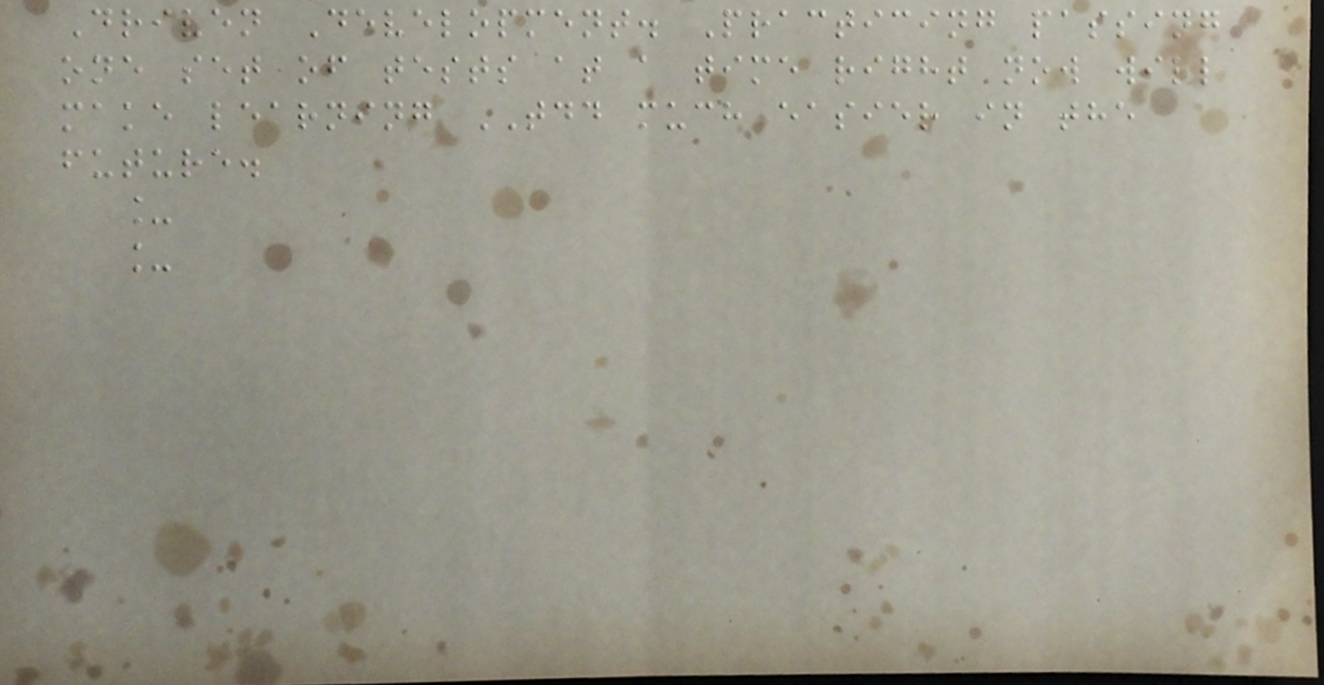Driven Development. Practicing passing
one set of tests at a time right now will
make learning TDD much easier in the
future.
_
_
